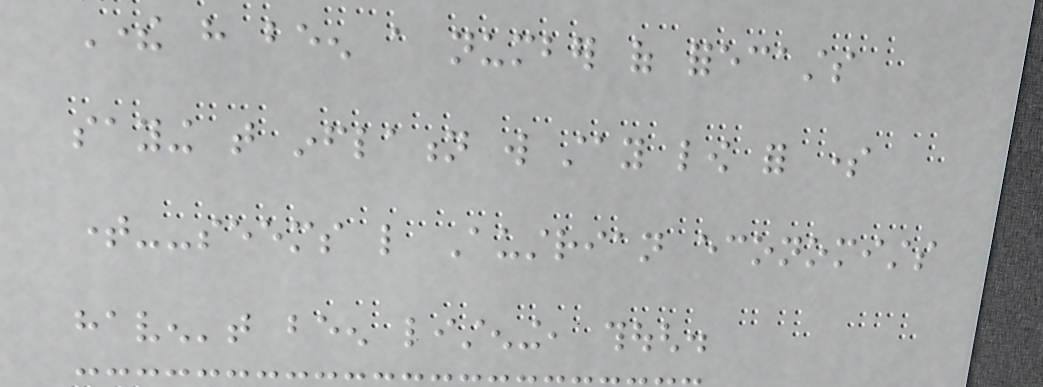There have been a number of forecasts
saying that inflation will stay low for some
time--seems like Austrian economists
haven't been listening, though.
